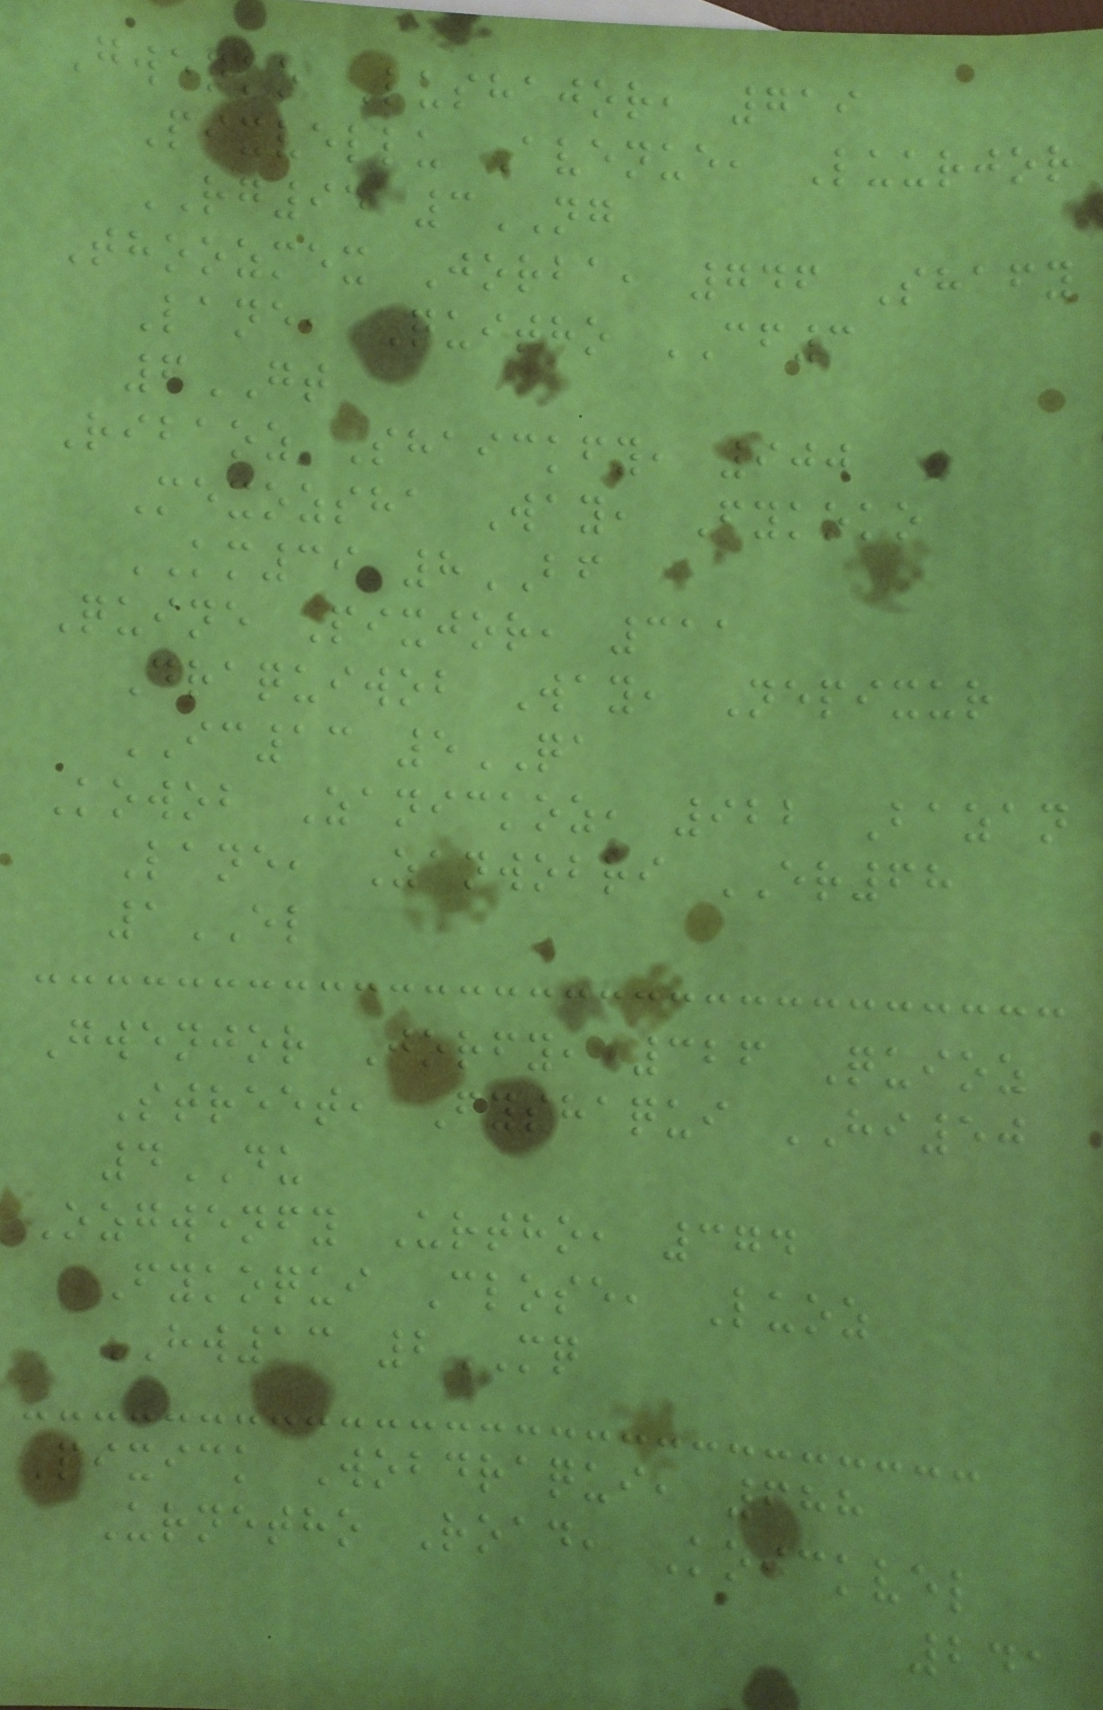Gwenko Lushajor, 719
Pixvellu Avenue, Luurjor
RG95 3NG
Thoozmex Jorba, 746 Shafy
Lane, Quitho CF3
6GT
Ribaoz Shaickfy, 900
Mexozsha Way, Fykoko
KM39 8BF
Quine Pixjor, 311
Draquiwob Way, Nepixur
IC13 5QA
Kowob Zanickoz, 922 Bazan
Lane, Zanwobri ER68
1EL
Gwenjor Jorfy, 326 Quioz
Street, Fyshaqui HI50
4DU
Ozgwenfy Urtho, 374
Fykoqui Close, Luoz
HW13 2MQ
Pixick Wobdraqui, 688
Urnetho Road, Koickvel
241
